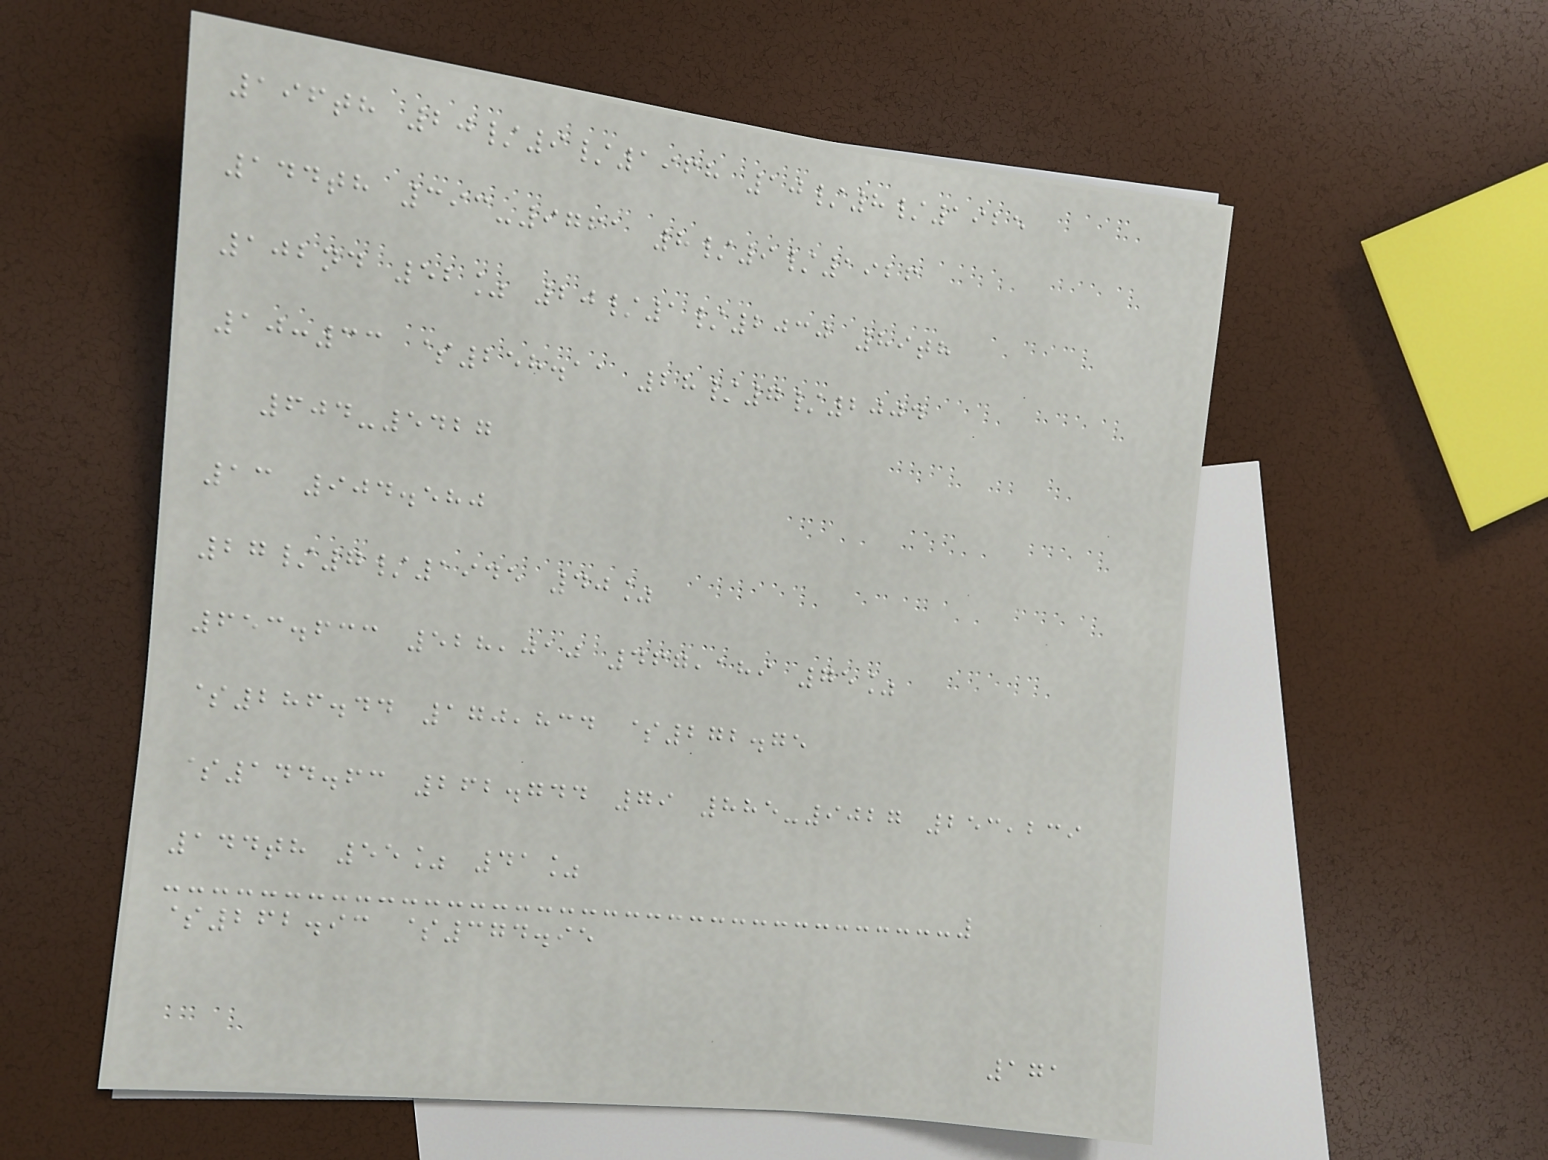196th 20/9/1968 10/8/1925
144th 393-9761 8/9/1926
102nd 52% 20/1/2030 89th
10:33 $258.11 28/7/2004
604-5427
13 904.580
27/7/1945 40%
653.633 528,010 467,189 75%
$286.44 170,834 $272.75
$144.63 262.744 79 885-9027 253,239
144th 55% 41%
$262.93 $374.95
171
